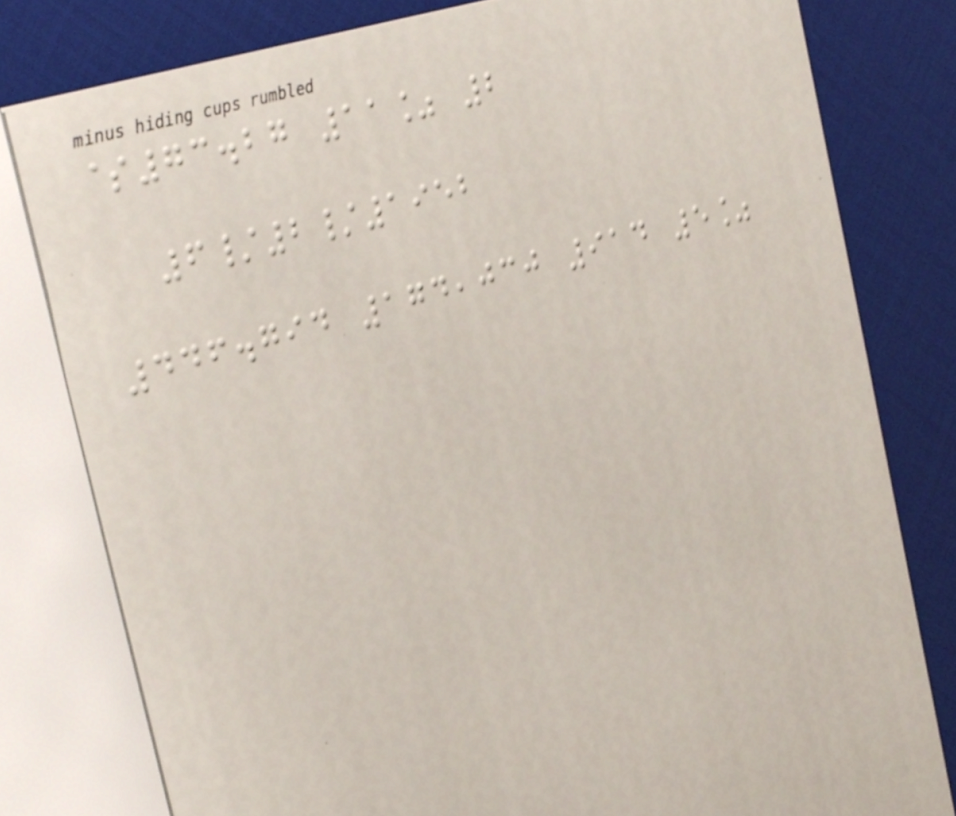$73.27 11% 2
6/2/1952
446.794 174,030 914 5%
